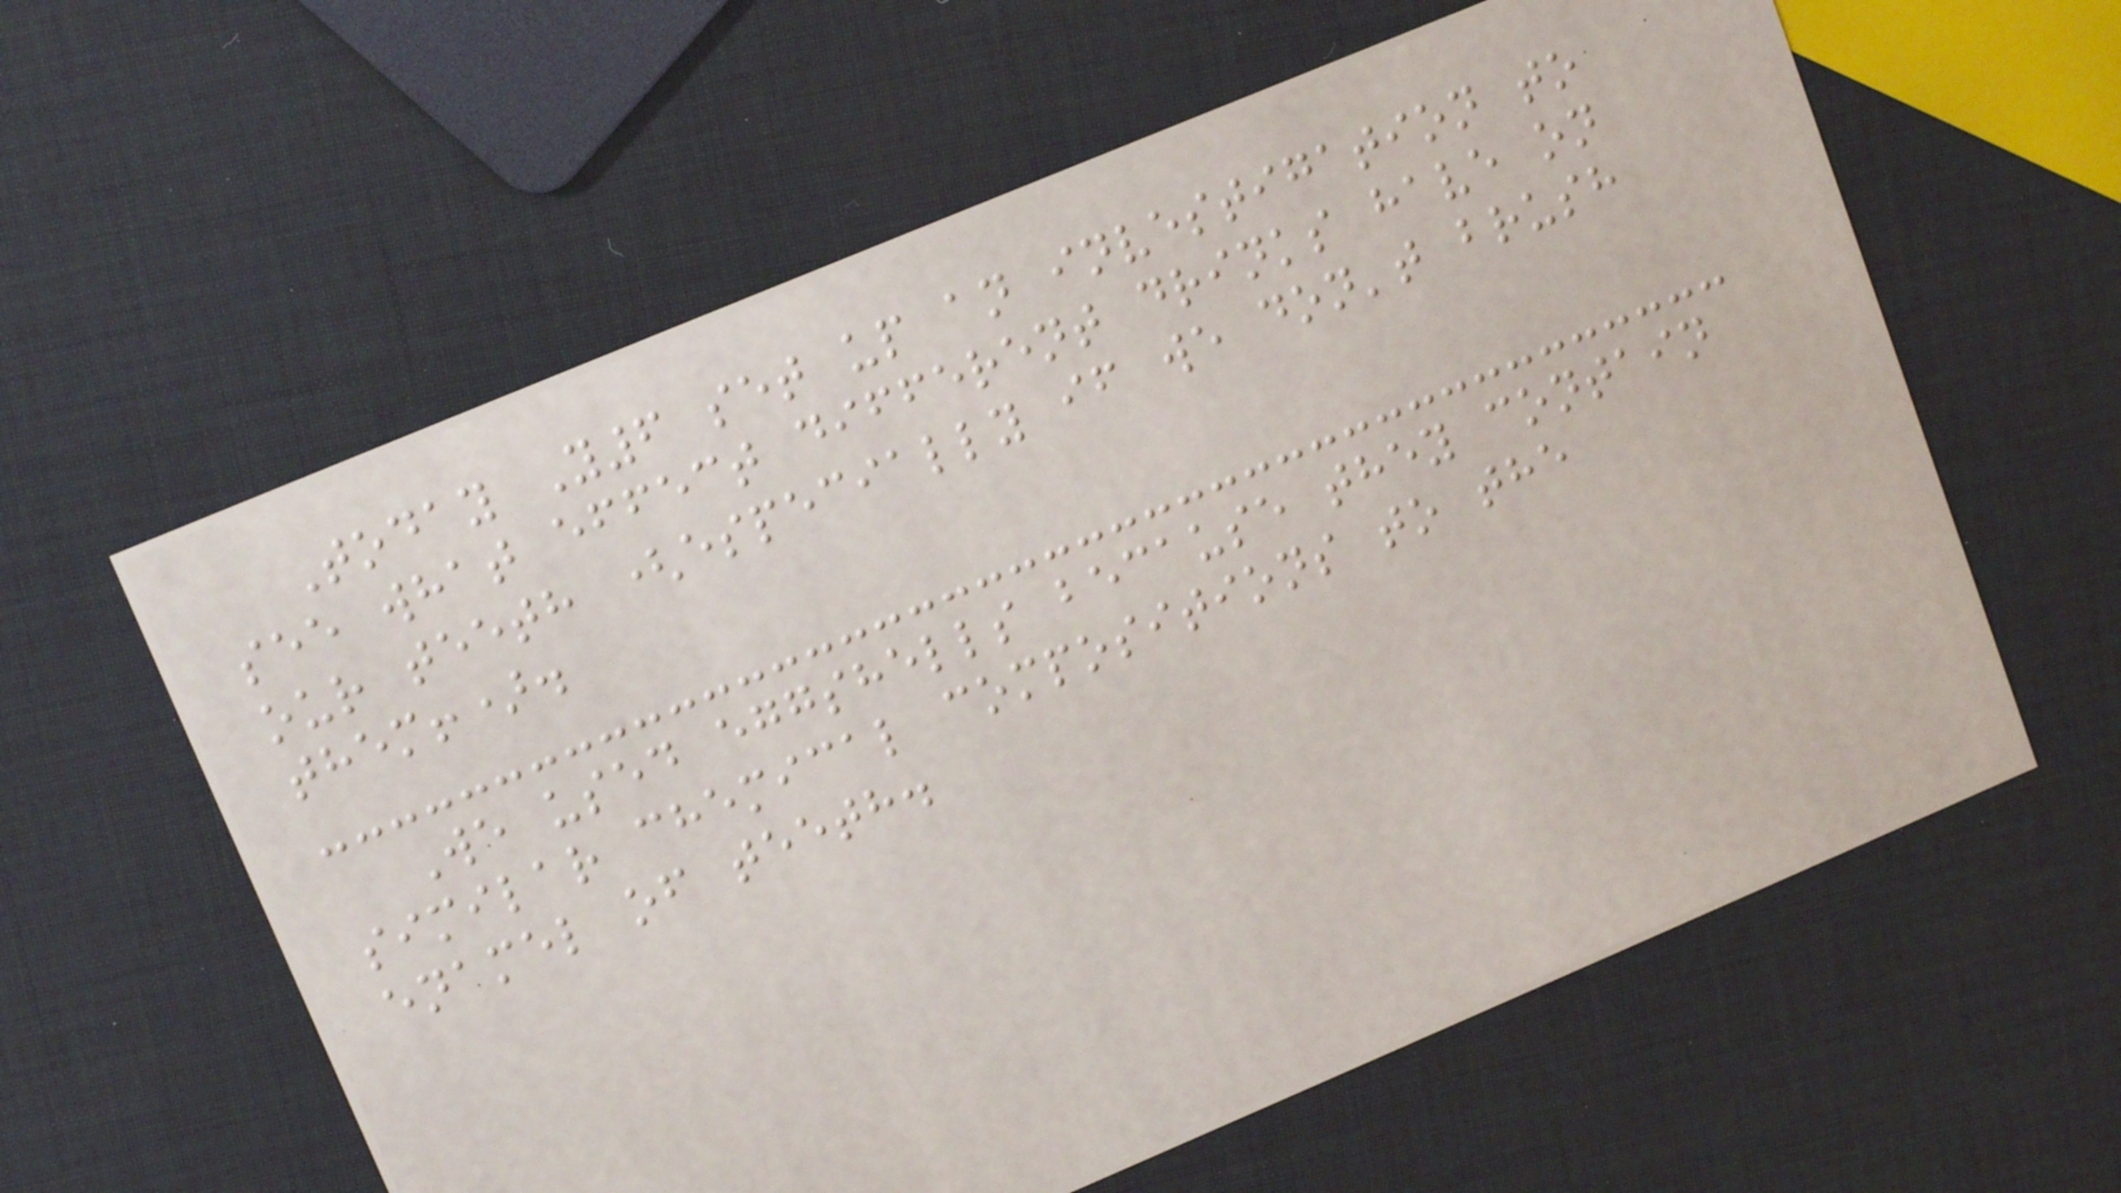Today Y6 set up an investigation to
see what effect different drinks have on
our teeth (especially if we don't brush
them!).
We used eggshells because they contain
similar chemical compositions to the
enamel of teeth.
